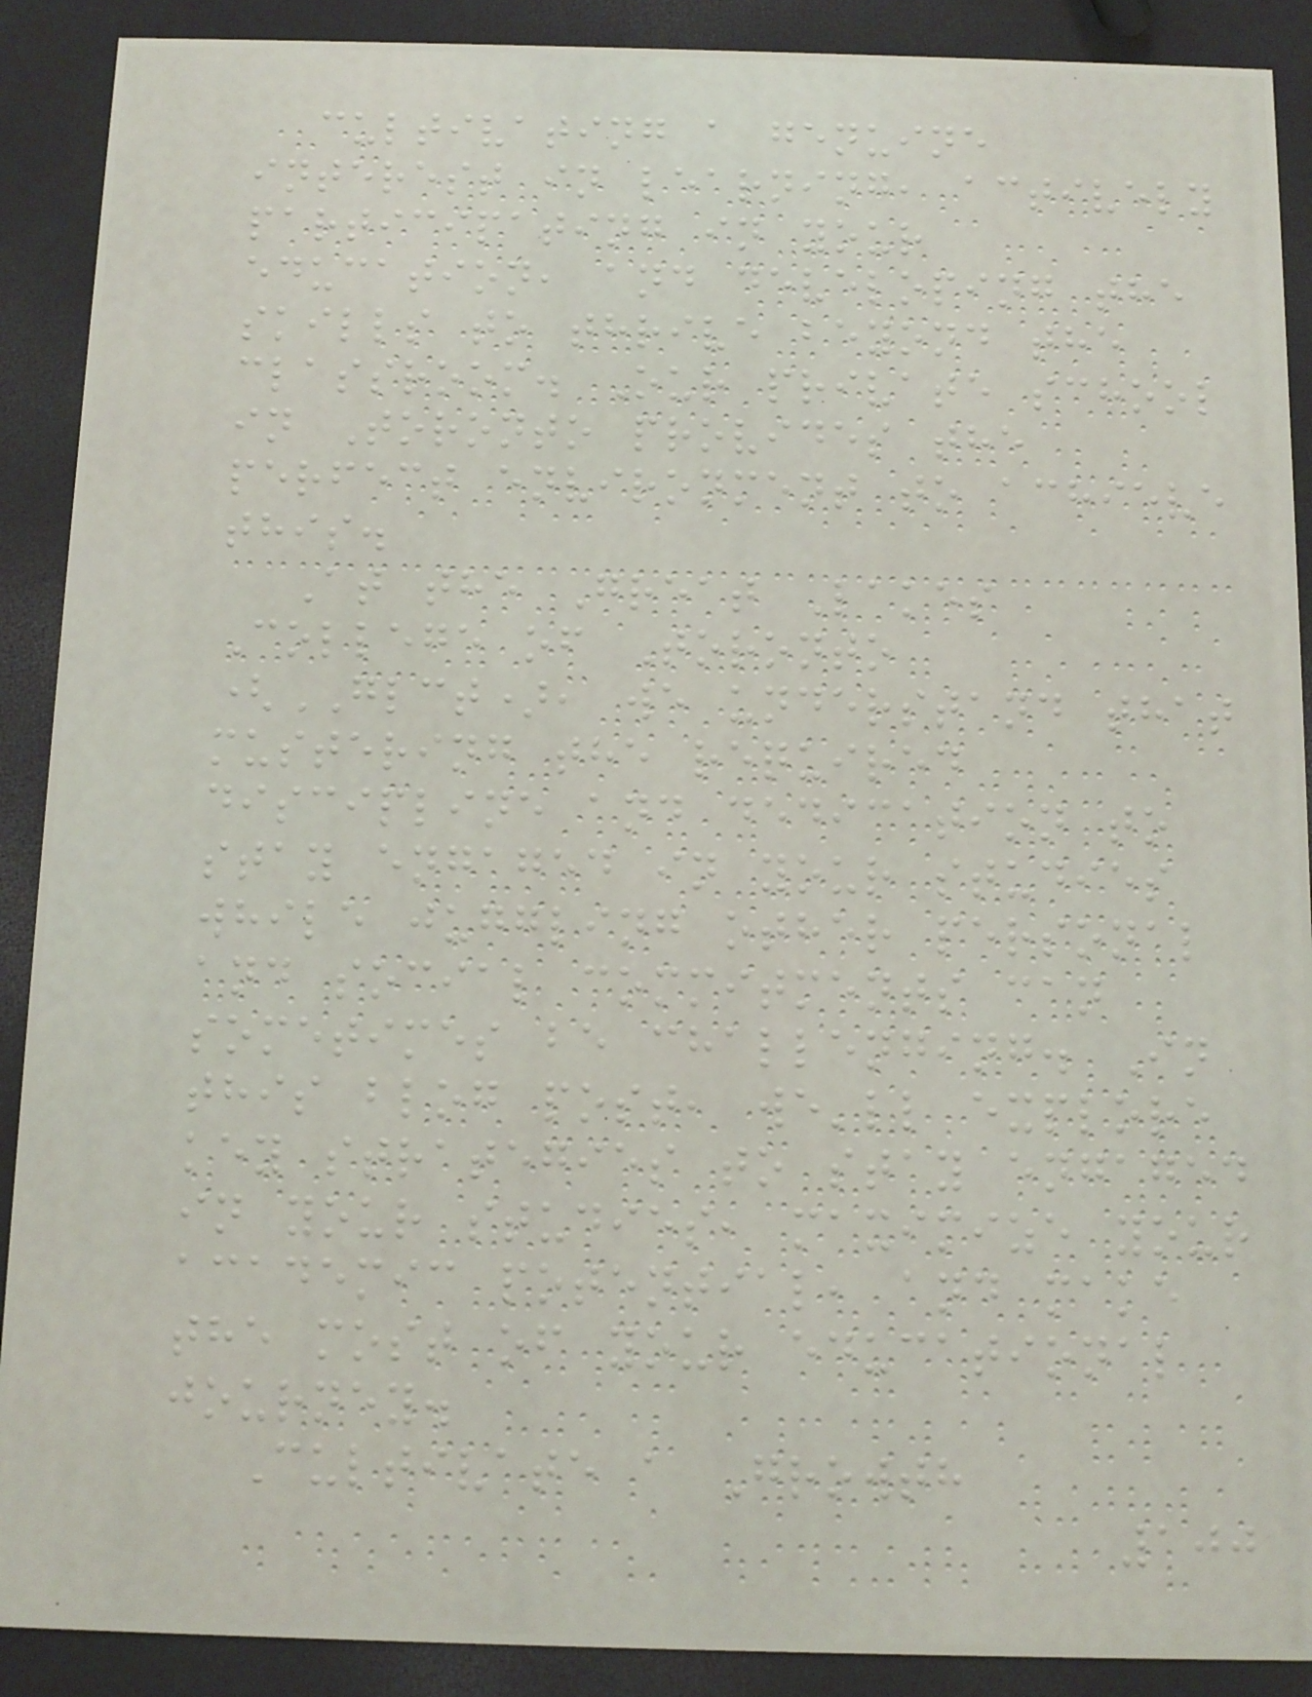cultivating a genuine
interest in learning, actively
participating in your
education, and developing the
skills to thrive beyond the
classroom. Our private school
in Toronto provides the
perfect environment to achieve
this.
At the Great Lakes
College of Toronto
(GLCT), we understand that
mustering the required
discipline and dedication to
stay engaged in your studies
while juggling other personal
and social commitments can
sometimes be challenging. In
this blog post, we'll explore
key strategies to stay engaged
in your studies, maximize your
academic potential, and make
the most of your educational
journey.
Cultivate a Growth
100
